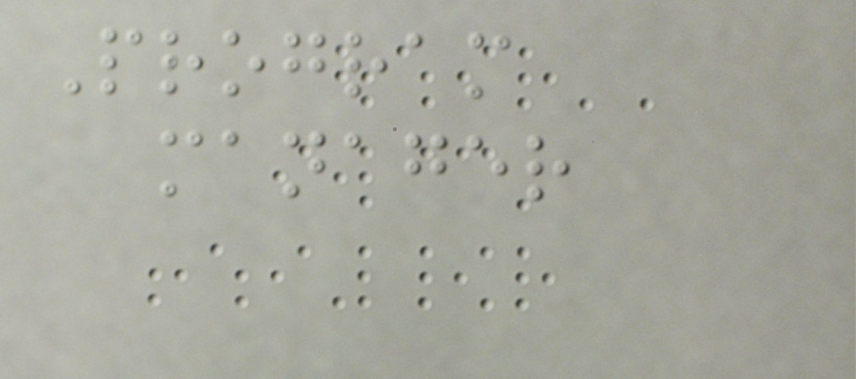Program
manager
